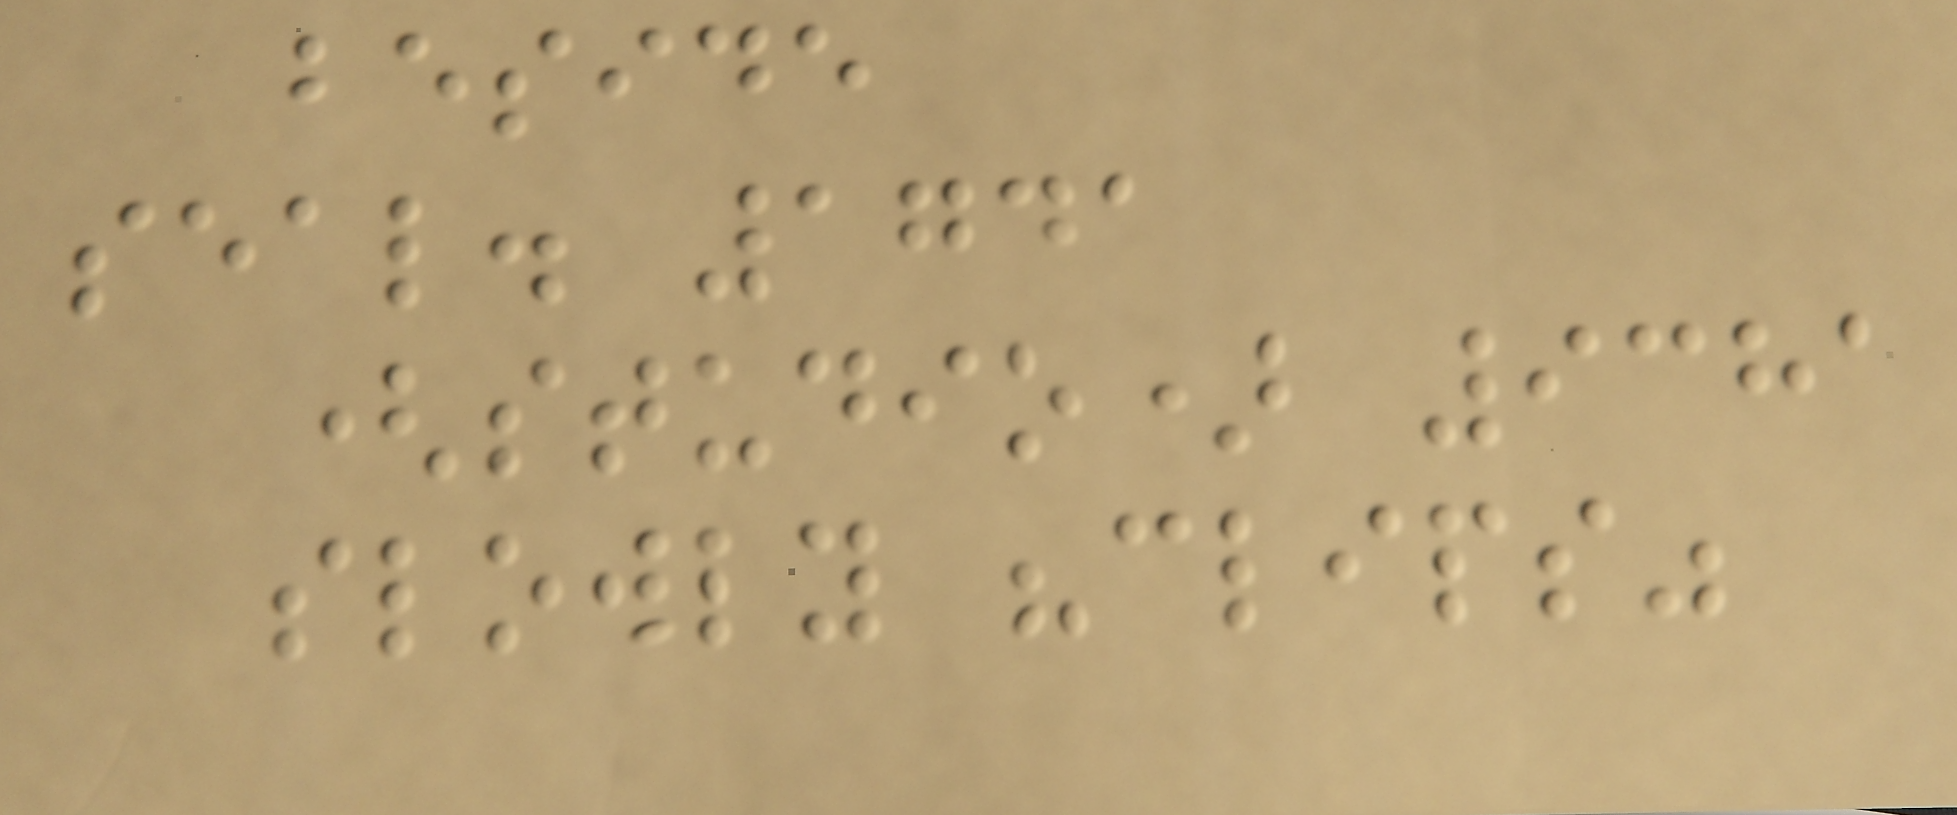beside
seal. 1741
(studio) 9381
slowly "clips"
